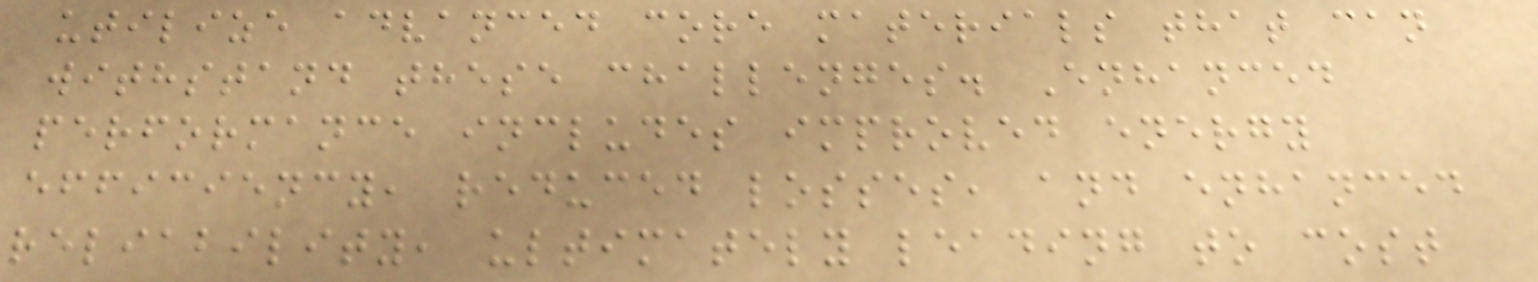utilize advanced core materials that can
withstand these challenges. Enhanced
performance includes improved energy
efficiency, reduced losses, and enhanced
reliability, ultimately leading to cost
